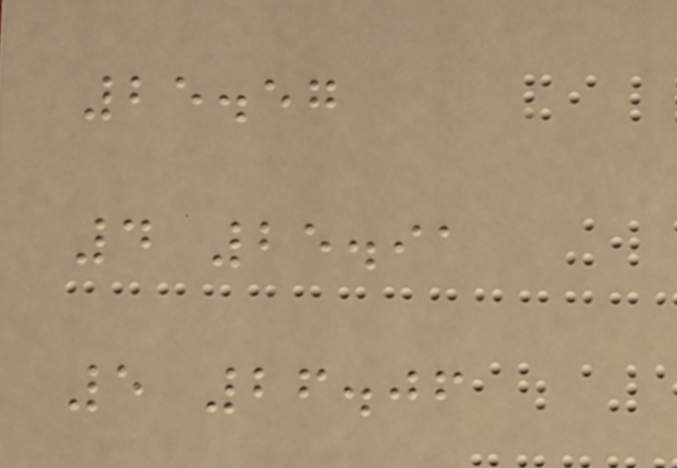25.57
4 25.91
5 26.06
